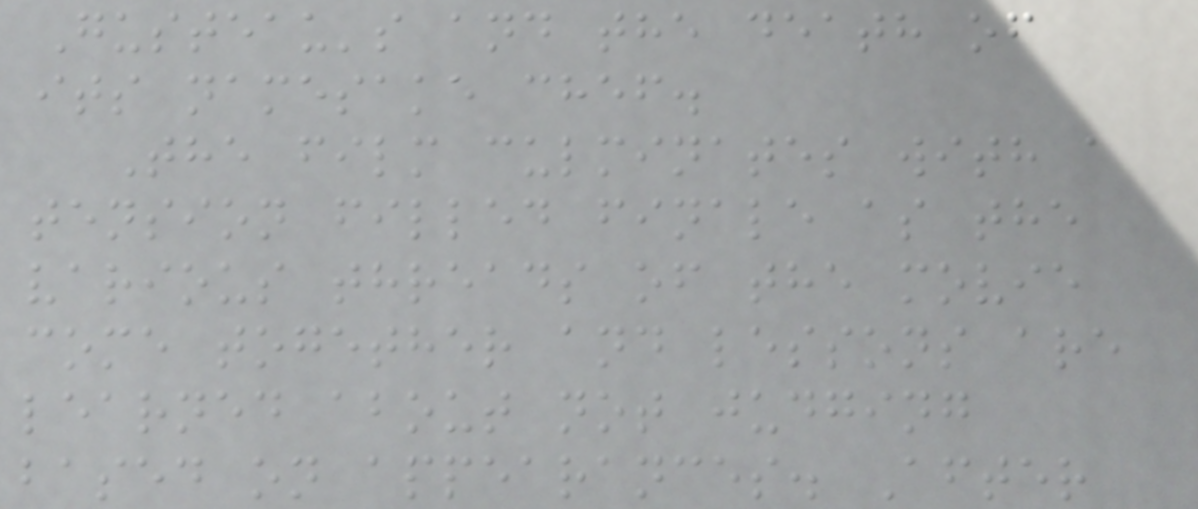Gusteau's and the death of
its namesake chef.
The film culminates with a
tension filled finale as the
various threads of the movie
come together and lessons are
learned about not judging
based on appearances. After
